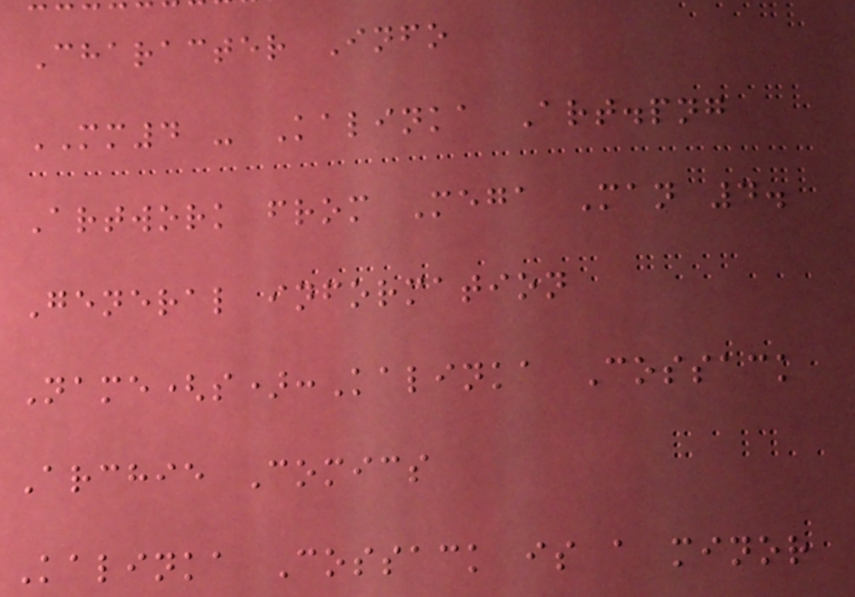Character Info
MM4 - Kalinka Art.png
Artwork from Mega Man 4.
General information
Name(s):Kalinka Cossack
Archie Comics
Kalinka Cossack is a minor
